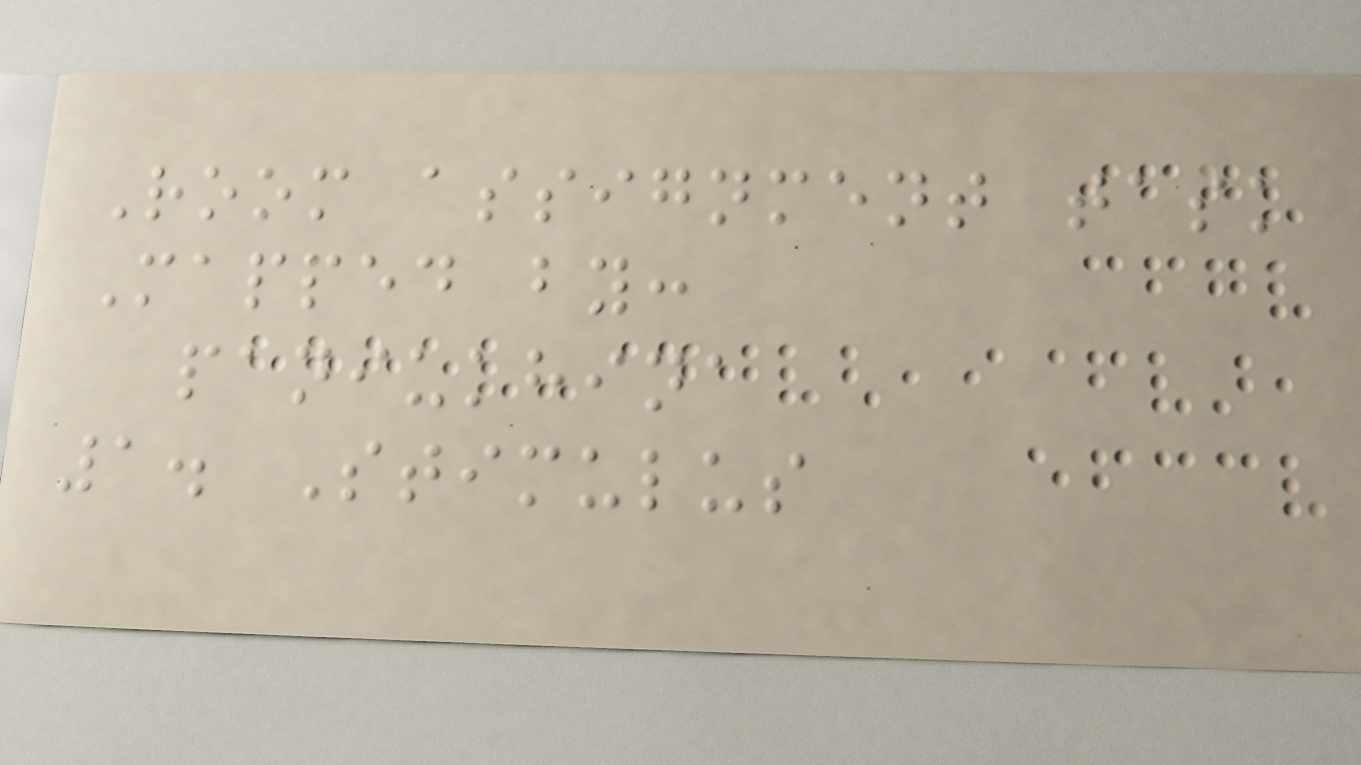Room assignment task
Mapped by:
paniukhina
1. Stimulus
